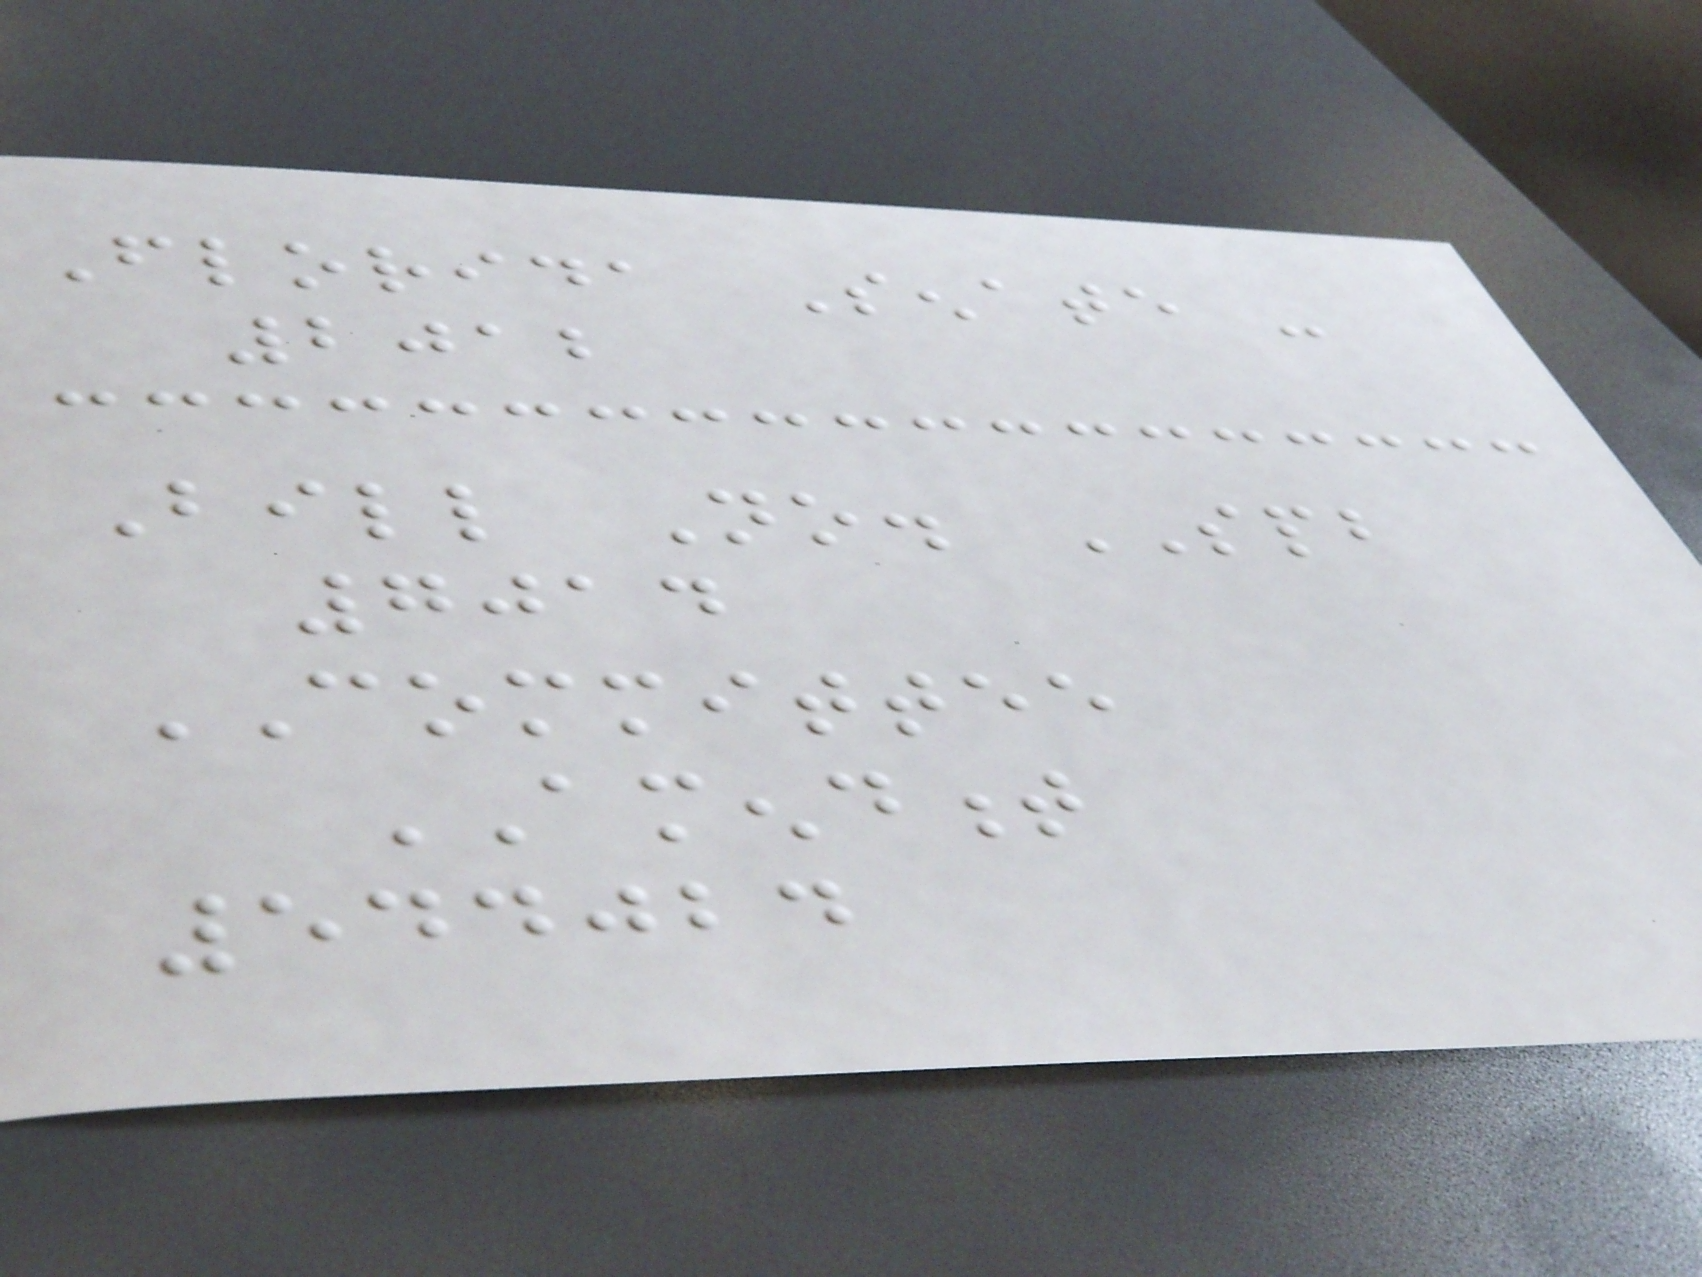Florida Senate -
2012
Bill No. SPB
7014
COMMITTEE
AMENDMENT
544024
